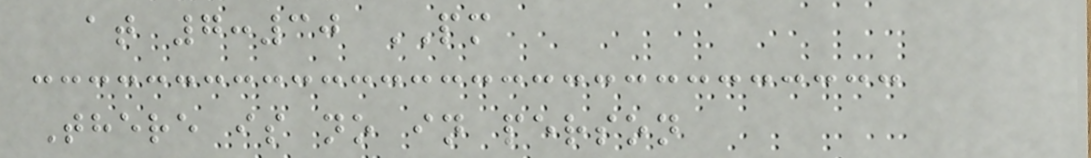at 7:30 PM
There is no in person
